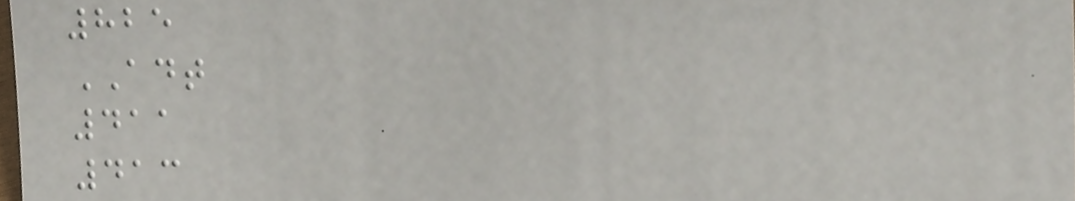825
ADT
411
413
